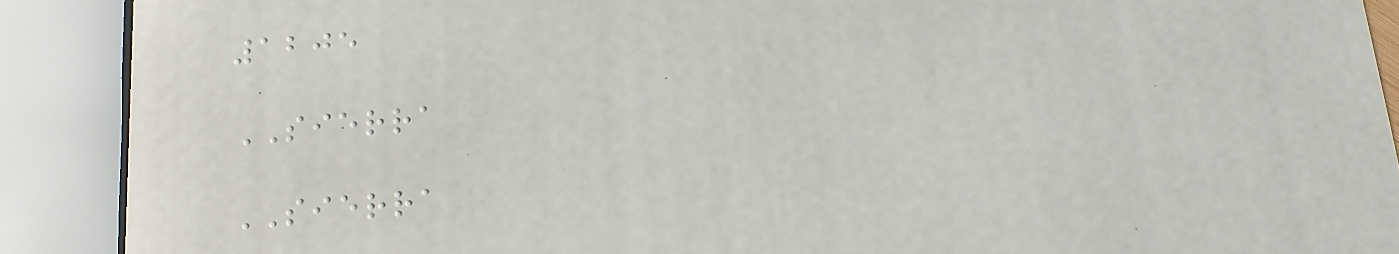1205
SIERRA
SIERRA
